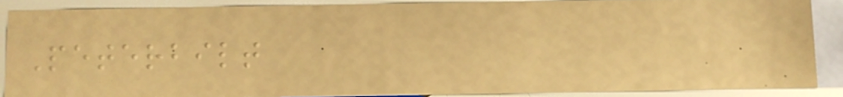Peterbilt
